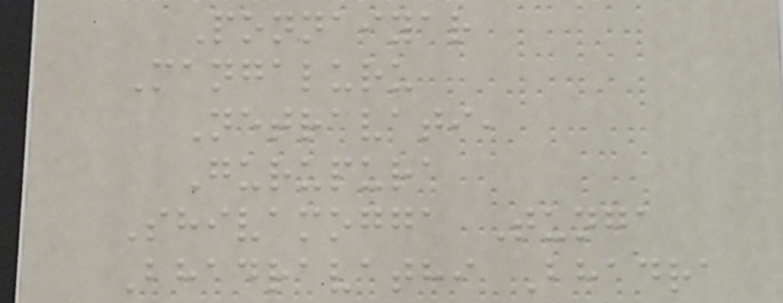Ponnaiyar
Mangaluru
Netravati,
Gurupura
Shivamogga Tunga
Bhadravathi Bhadra
